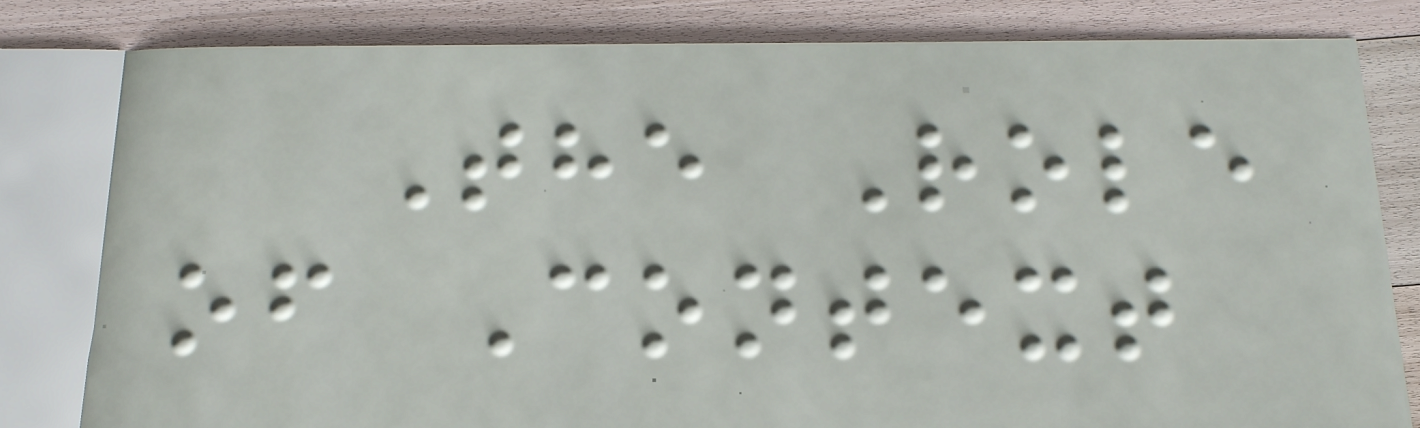The Role
of Context
